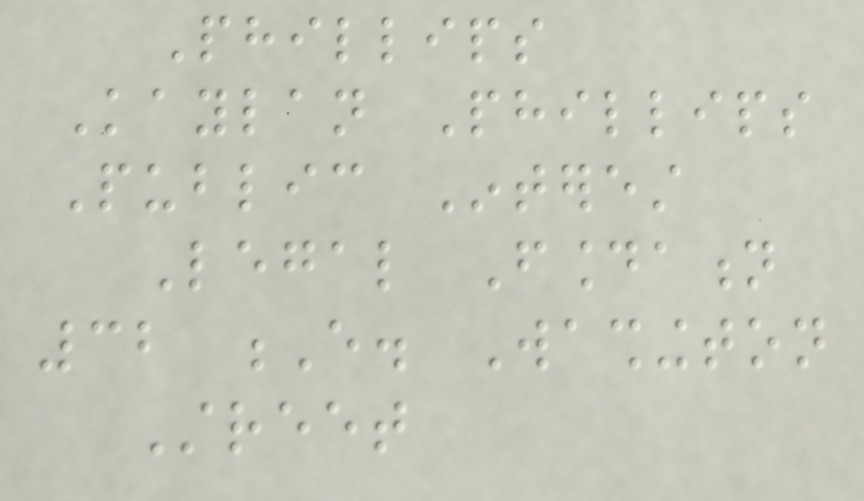Phillips
Kaylan Phillips
Public Interest
Legal Foundation
32 E. Washington
Street
